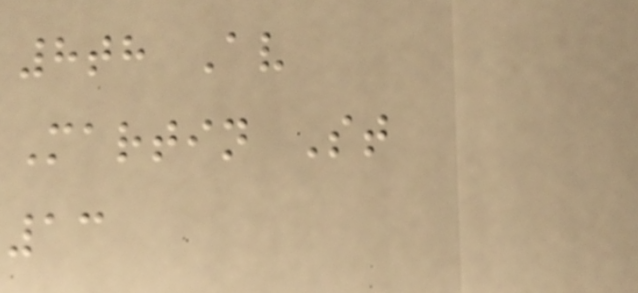8th Av
Martin St
13
